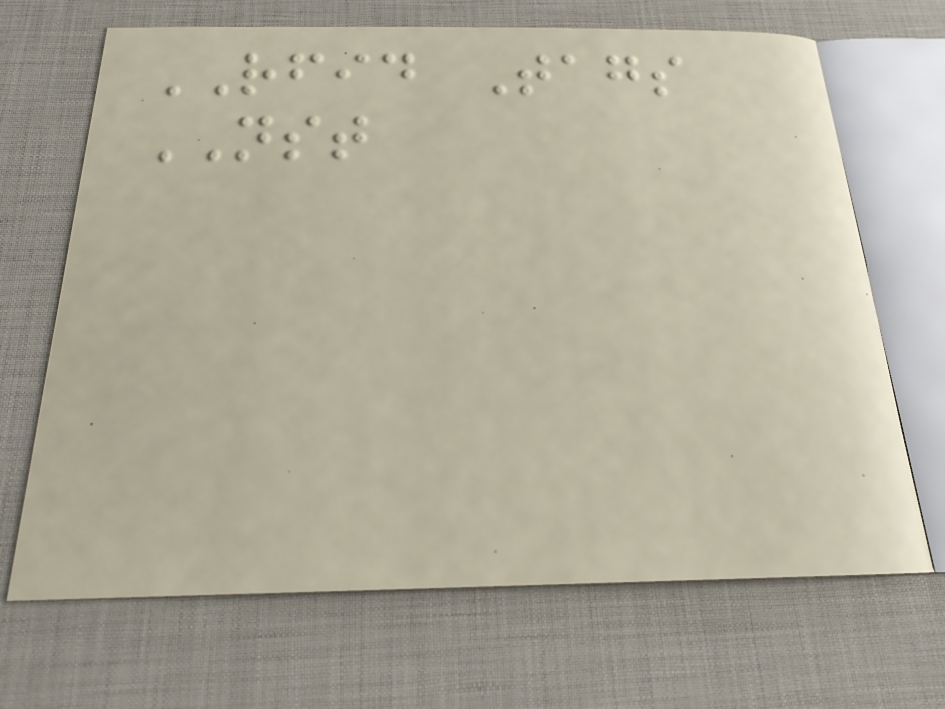RFID Tags
NST
